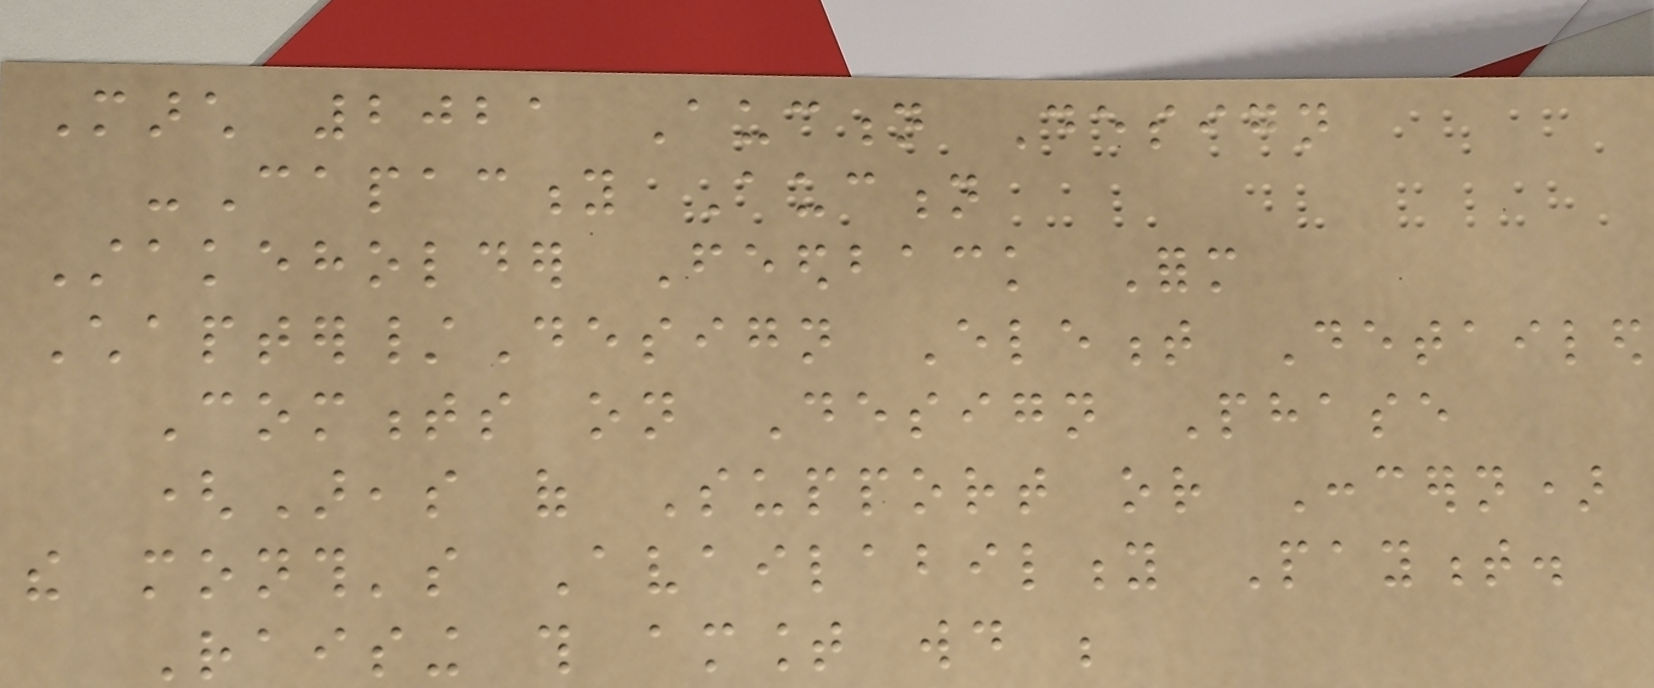March 2021 Auction Design
-Capacity Auction
Stakeholder Feedback Form
Chapter/Design Element Detailed
Comments on Design Phase
(Areas of Support or Concern)
the month's Availability Payment.
Raising this amount would be
